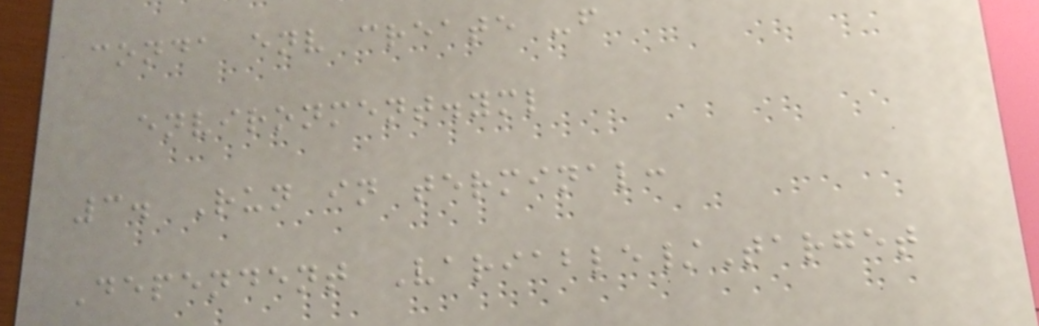conda env create -f
environment.yml
3. Run in terminal:
Dependent Variable/Target
